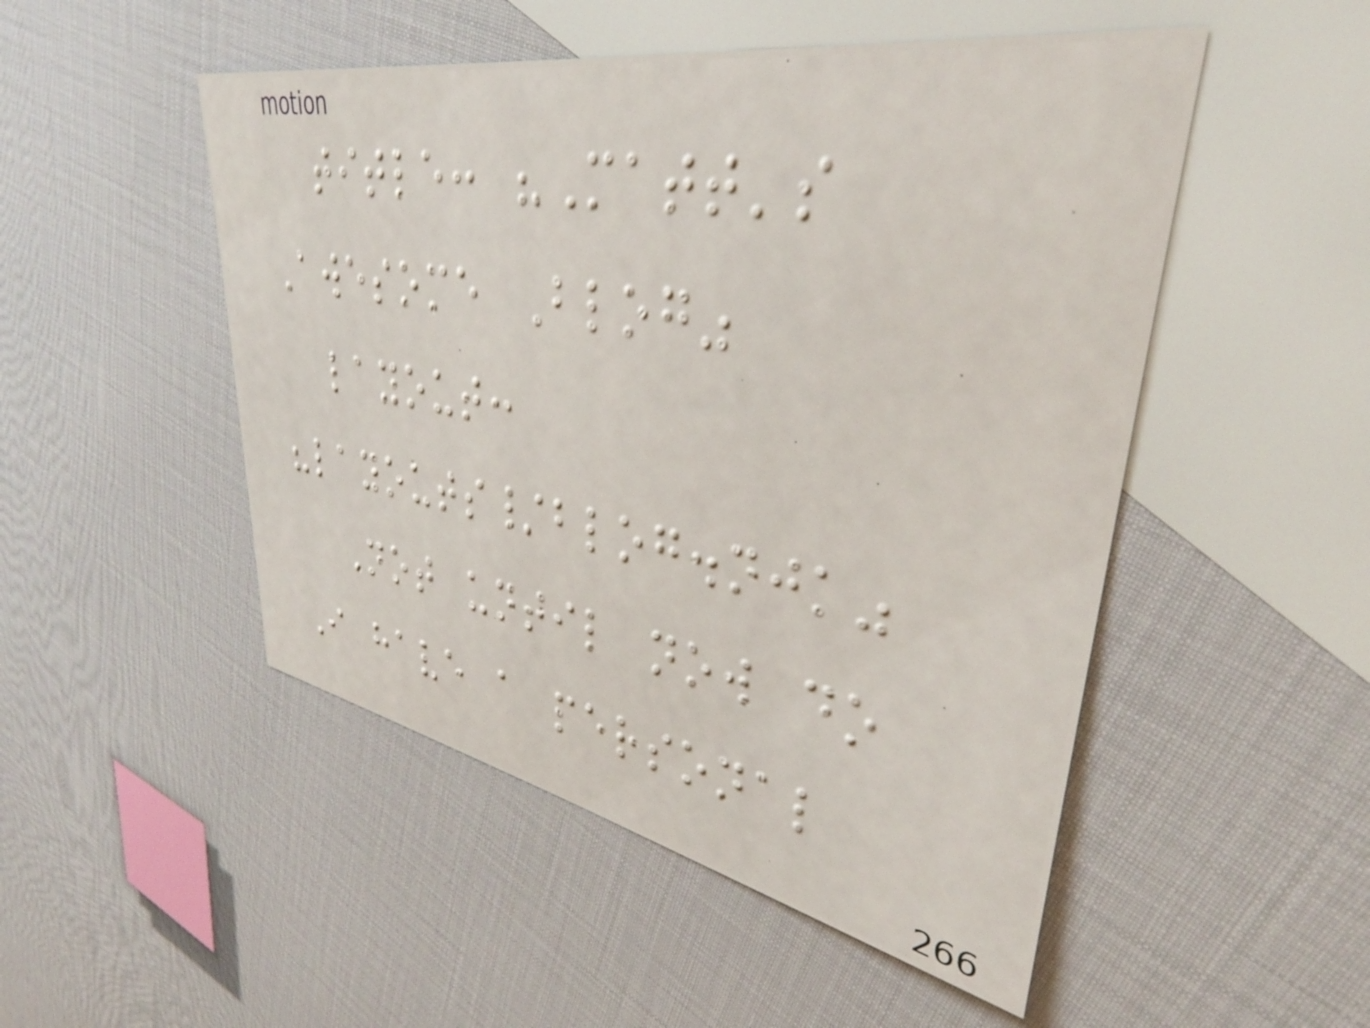title: "Matt's
Awesome Blog"
layout:
"layouts/blog.njk"
Not until now do
I have a personal
